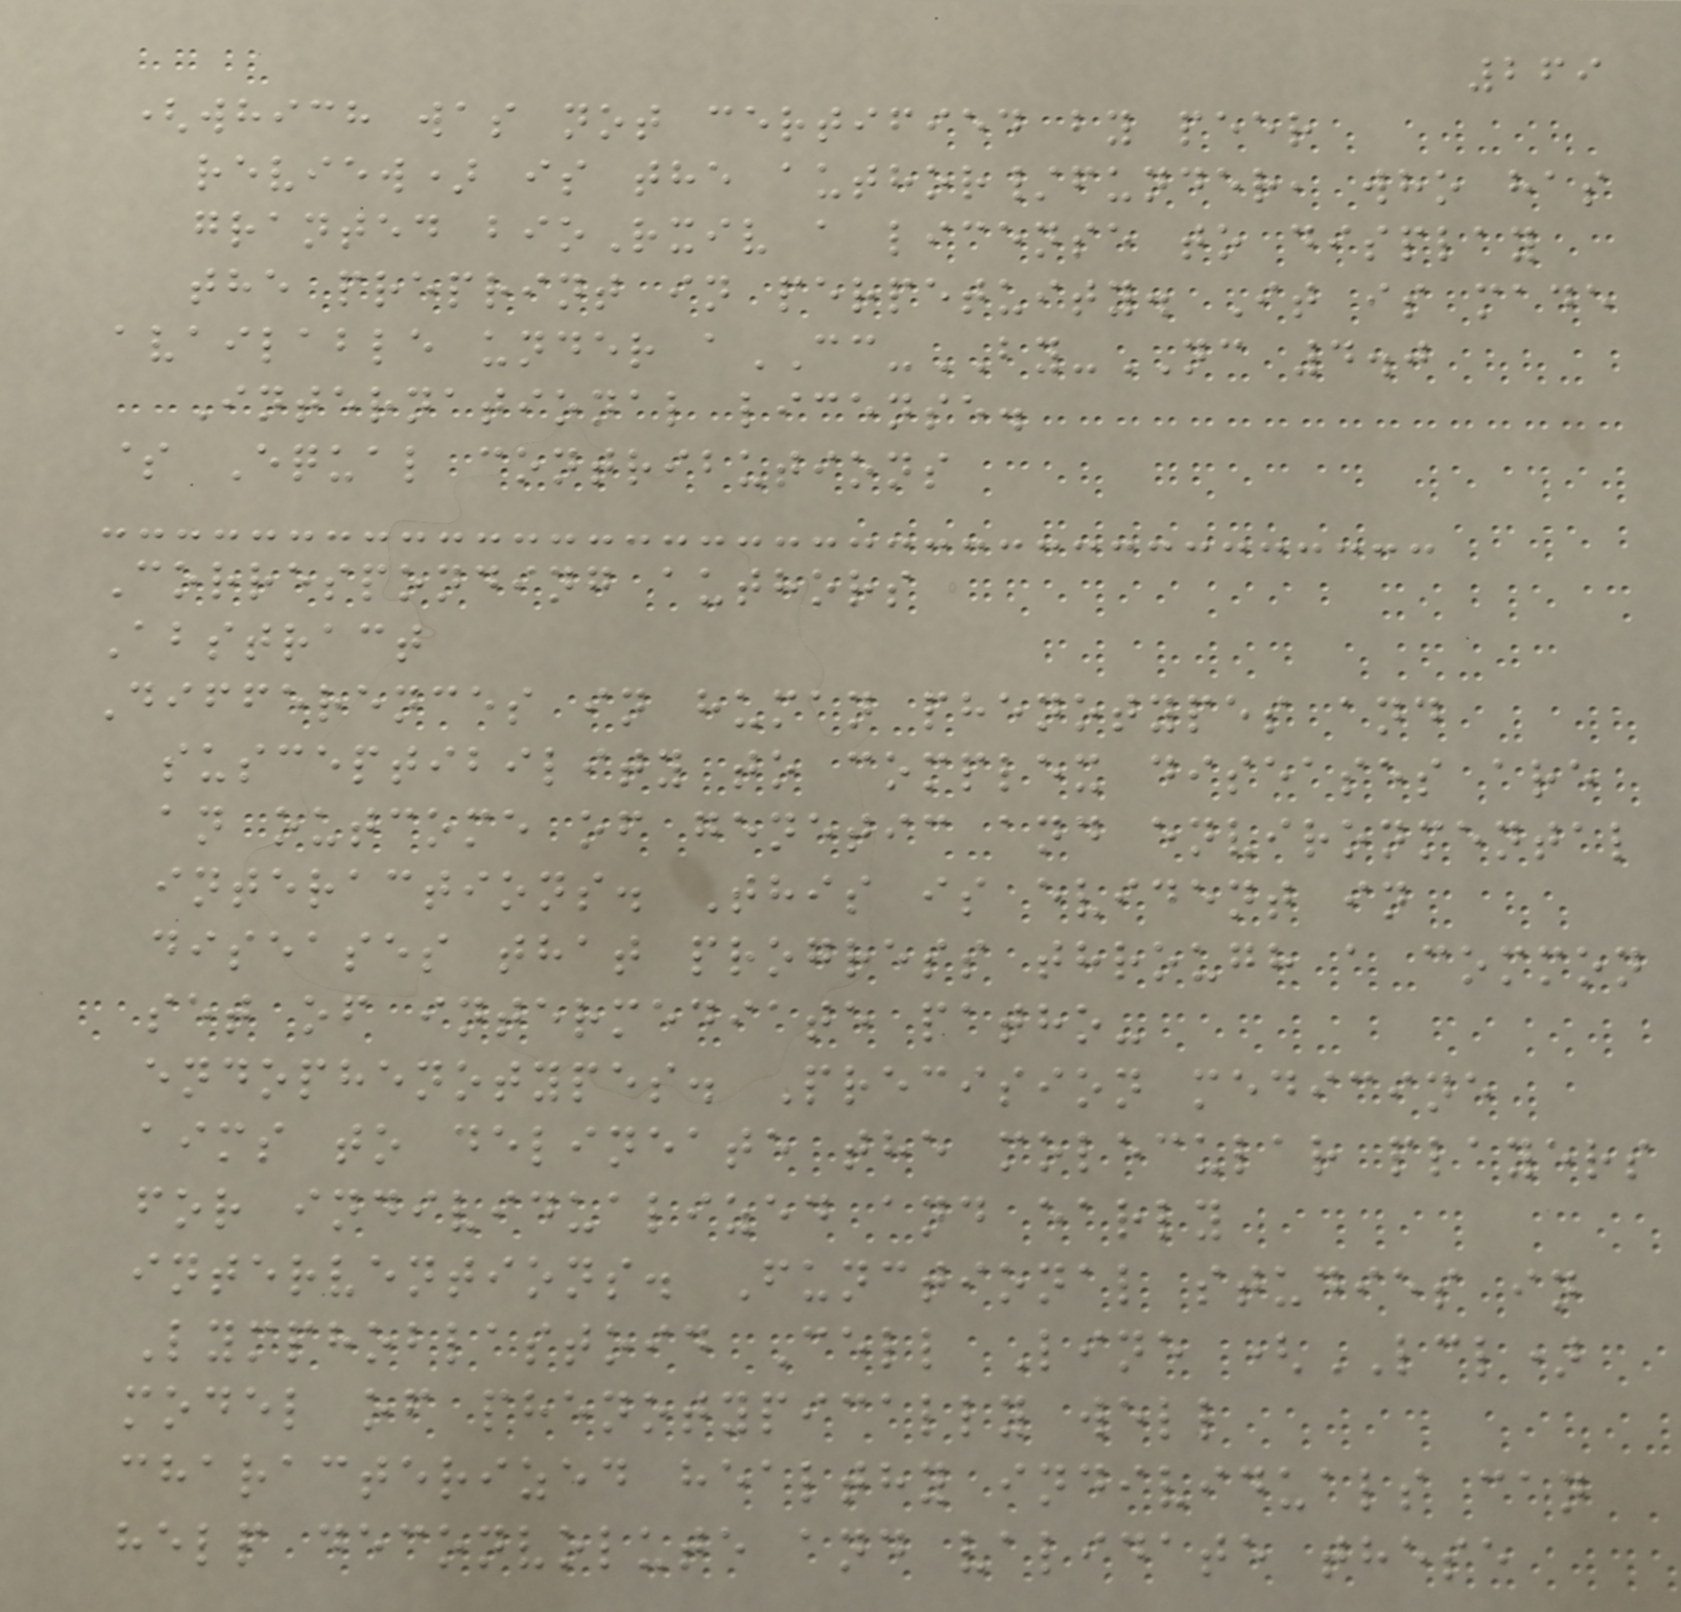269
(which was not certified by peer
review) is the author/funder, who has
granted bioRxiv a license to display
the preprint in perpetuity. It is made
available under aCC-BY-NC 4.0
International license.
$ Equal contributions
Corresponding authors
Abstract
Differences in human phenotypes and
susceptibility to complex diseases are
an outcome of genetic and environmental
interactions. This is evident in
diseases that progress through a common
set of intermediate patho-
endophenotypes. Precision medicine
aims to delineate the molecular players
for individualized and early
interventions. Functional studies in
Lymphoblastoid Cell Line (LCL)
model of phenotypically well
characterized healthy individuals can
help deconvolute and validate these
